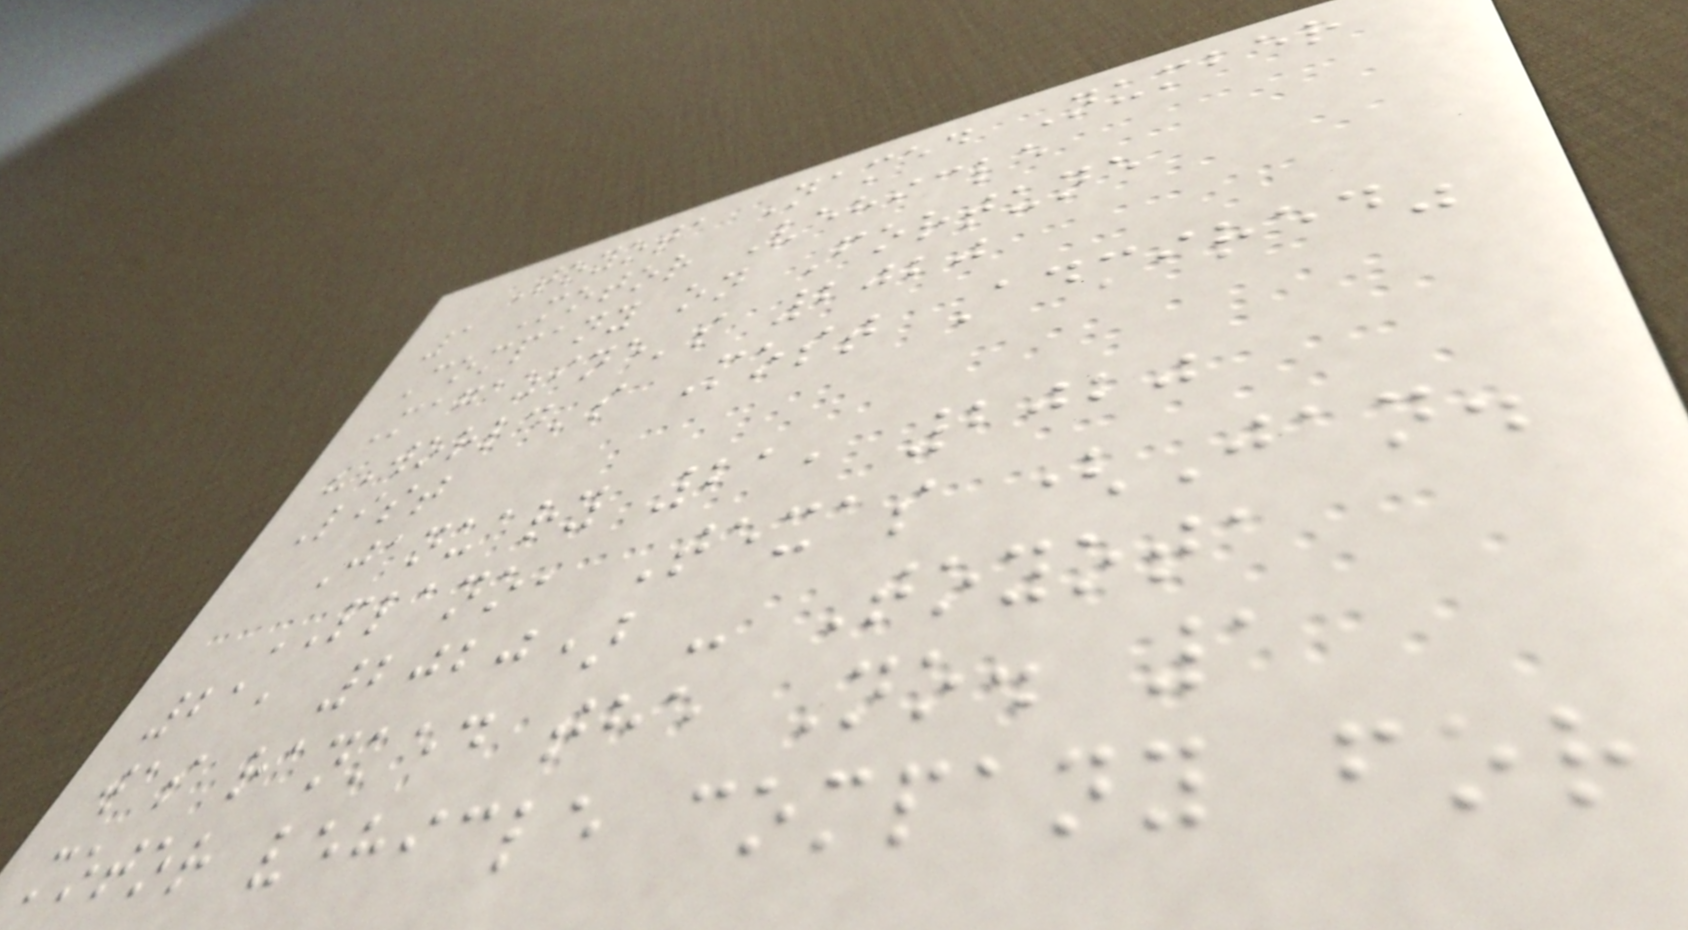Toyota Named Number
1 Motor Vehicle
Company on Fortune
Magazine's 2020
"World's Most Admired"
List
January 21, 2020
PLANO, Texas (Jan.
21, 2020) - Toyota
was ranked the No. 1
motor vehicle company for
